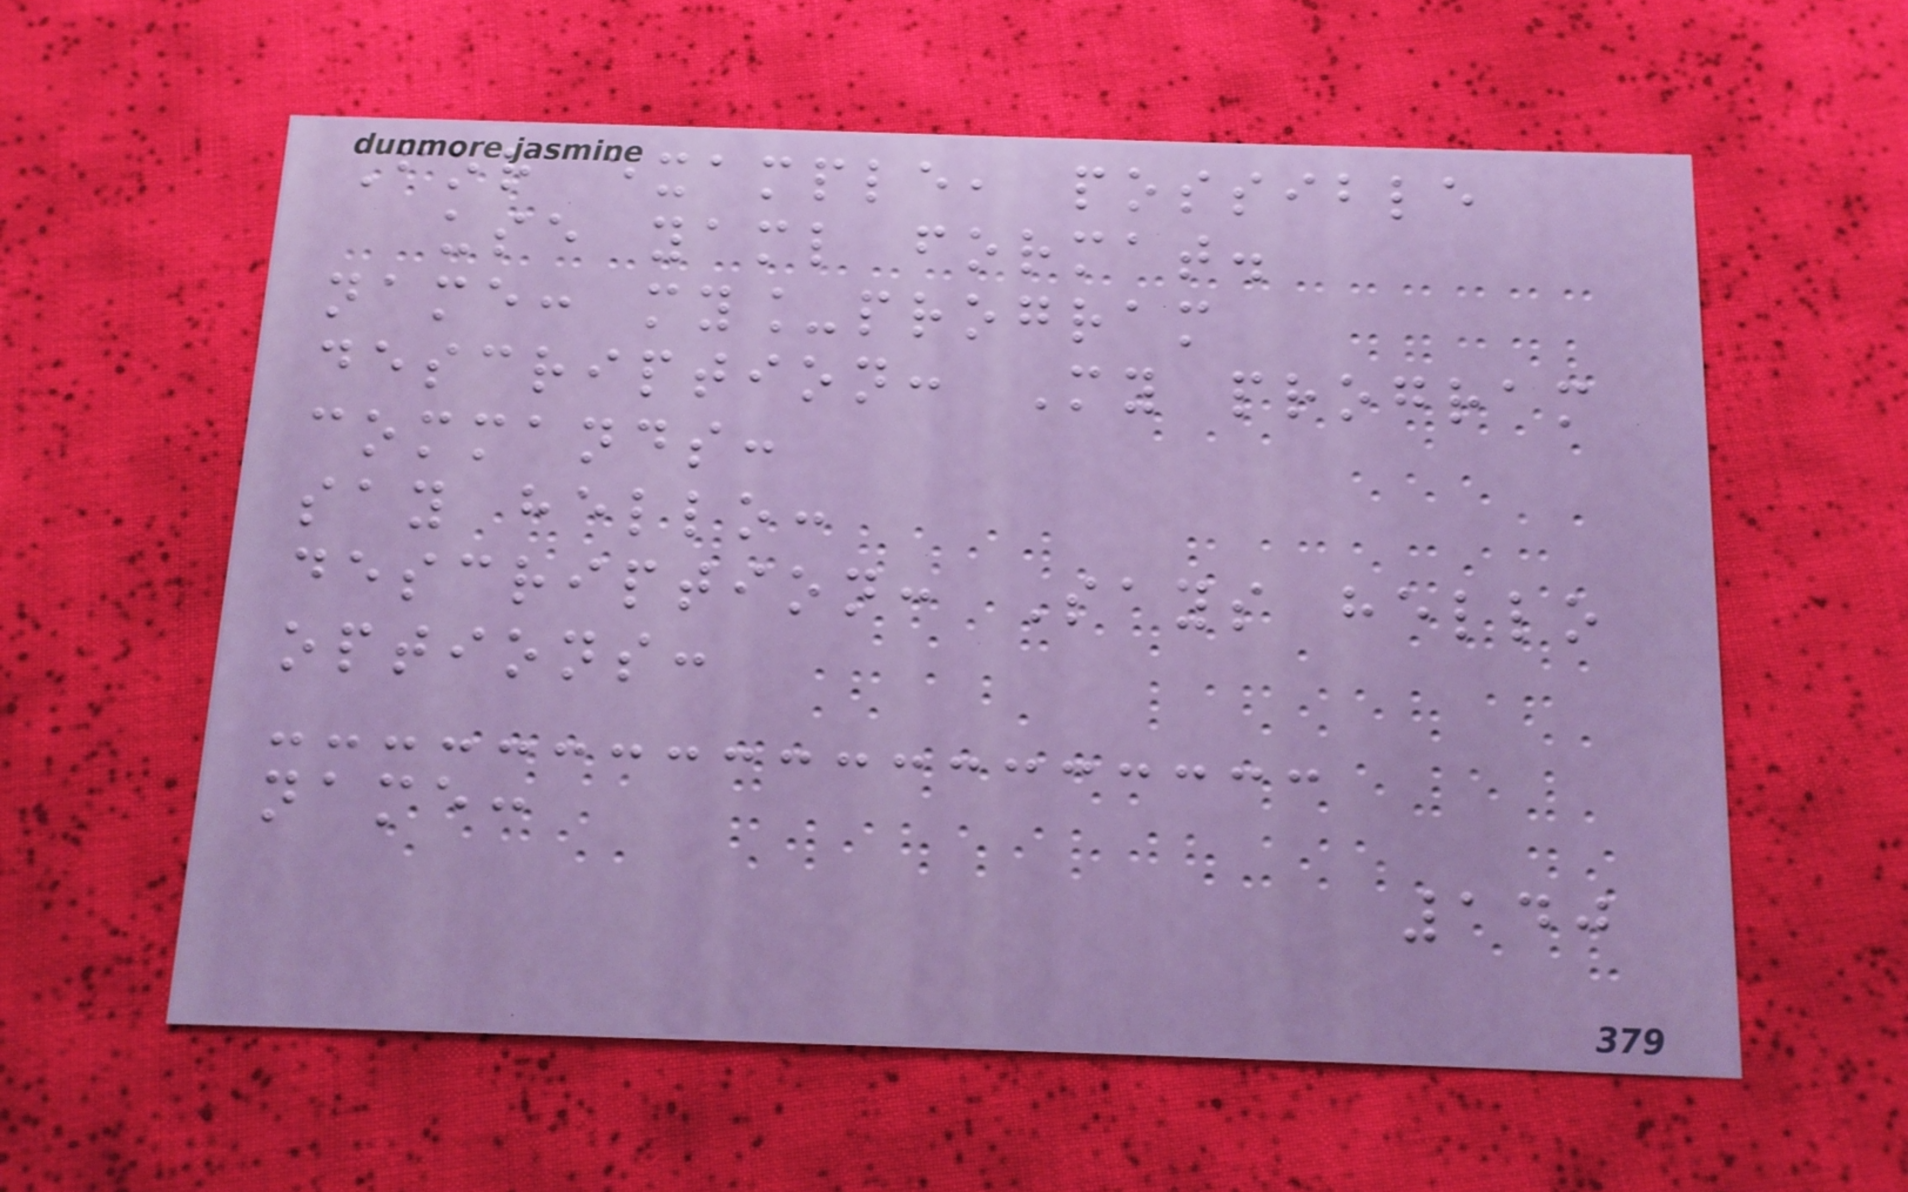For example, possible
use yaml format.
name: my_program
description: My program
commands:
say hello:
description: Says hello
options:
name:
140
